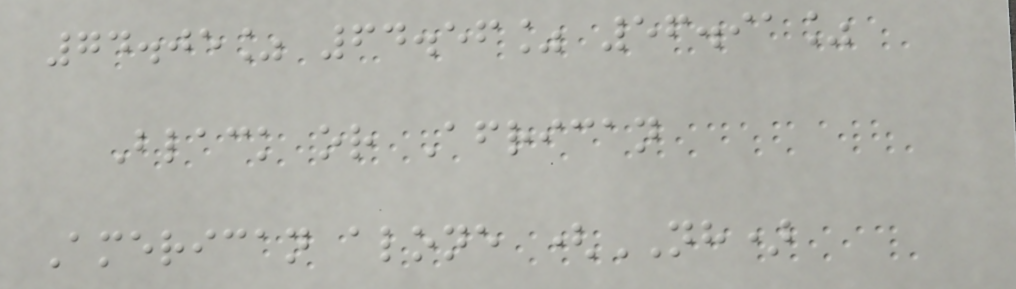74.05% 64.56% 56.91%
Black or African
American alone (NH)
